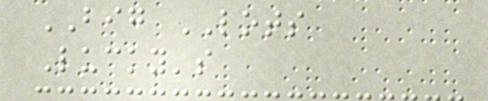BIG LOTS
Lucky's
